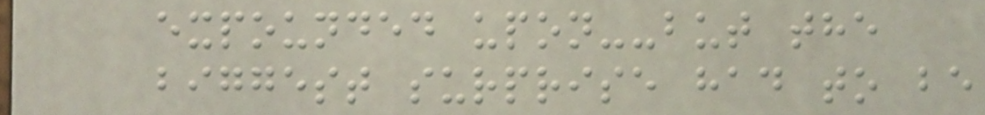expounded upon--but the
biggest surprise had to be
